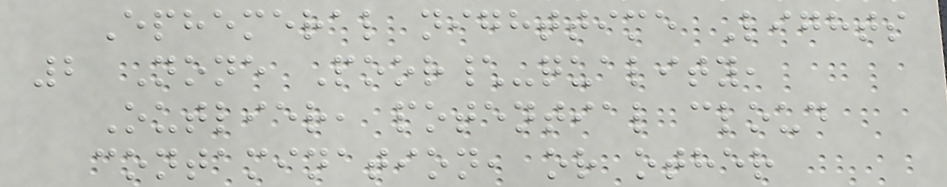Ephemeral nighttime Lights
2 None Poor\-quality,
Outlier, potential cloud
contamination, or other
